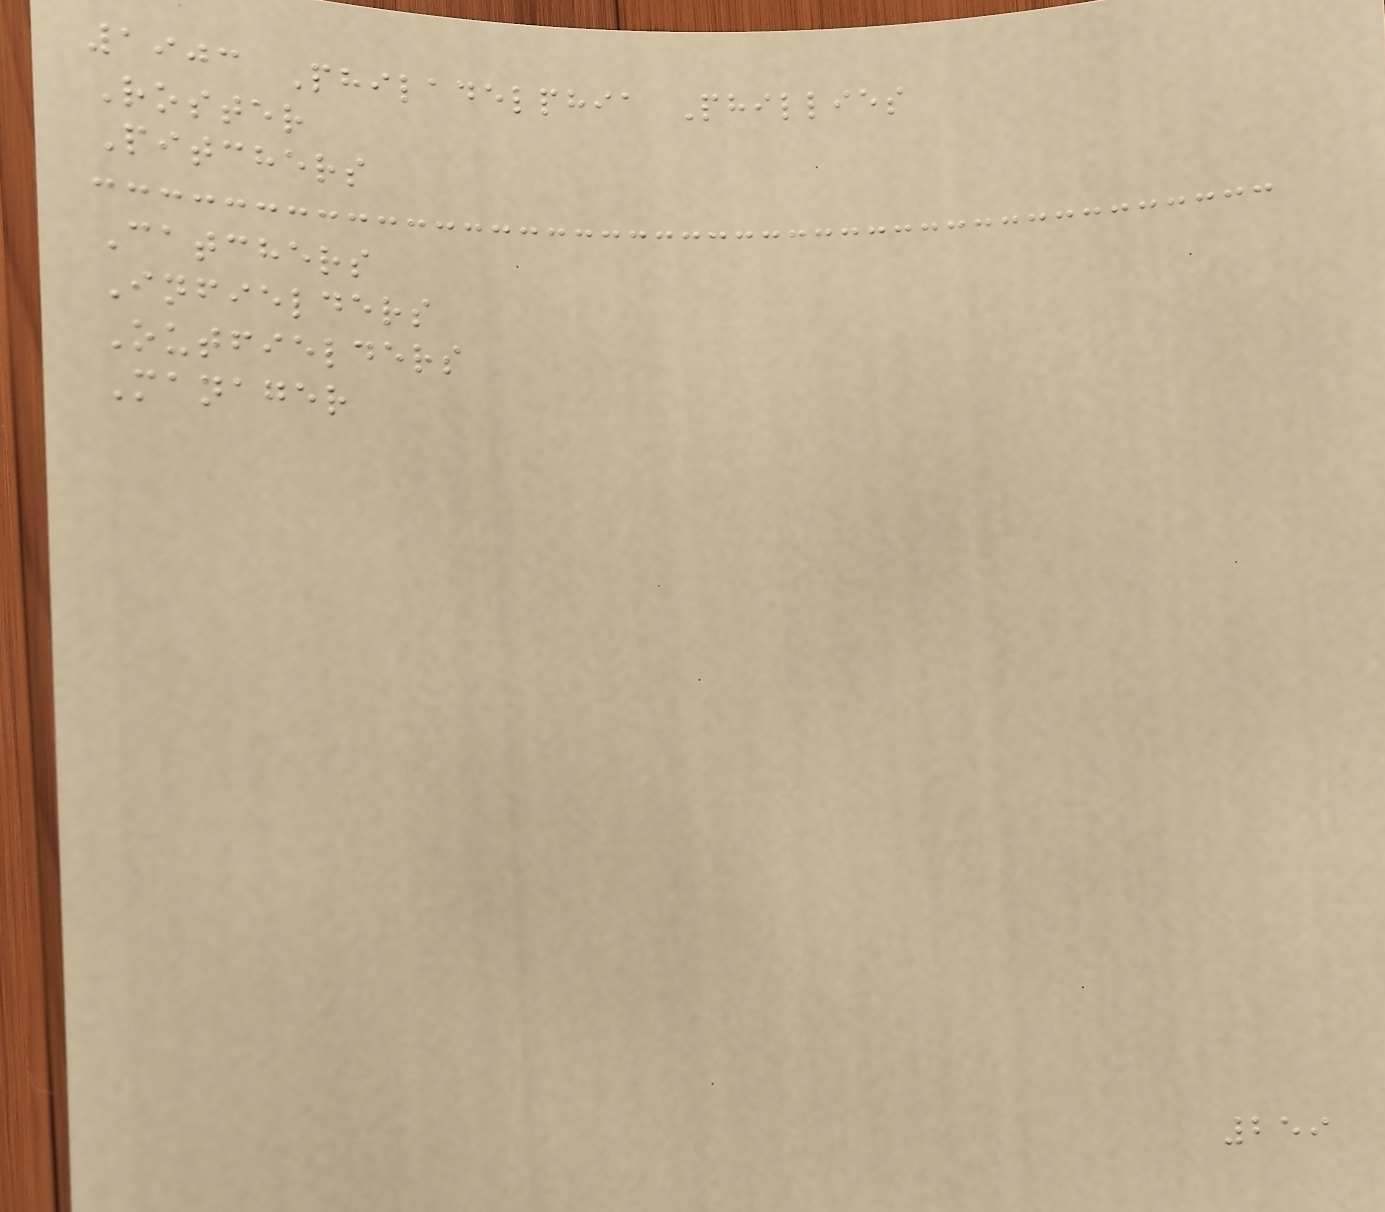1903 Philadelphia Phillies
Roster
Pitchers
Catchers
Infielders
Outfielders
Manager
259
